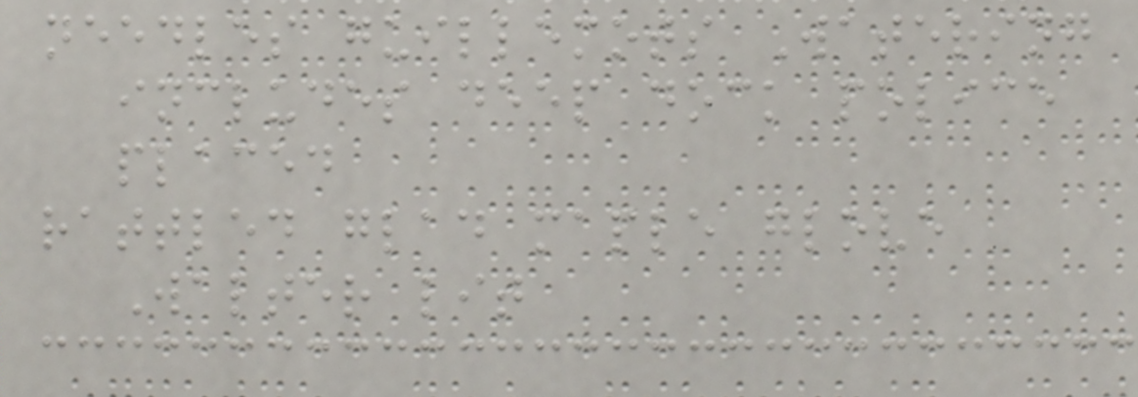needles guillemots Watering
includes deep dock police
placed
rattled glad maple glove
Walter lit
